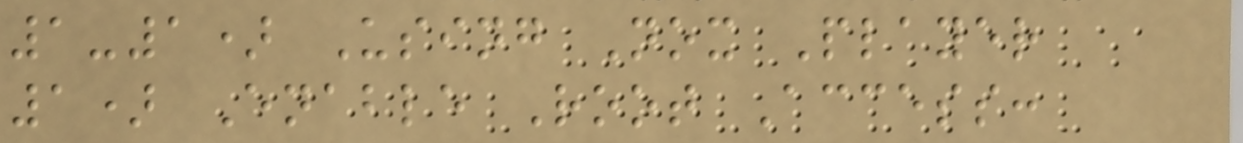1-1) Using Nox Player
1) Enable Root Access:
